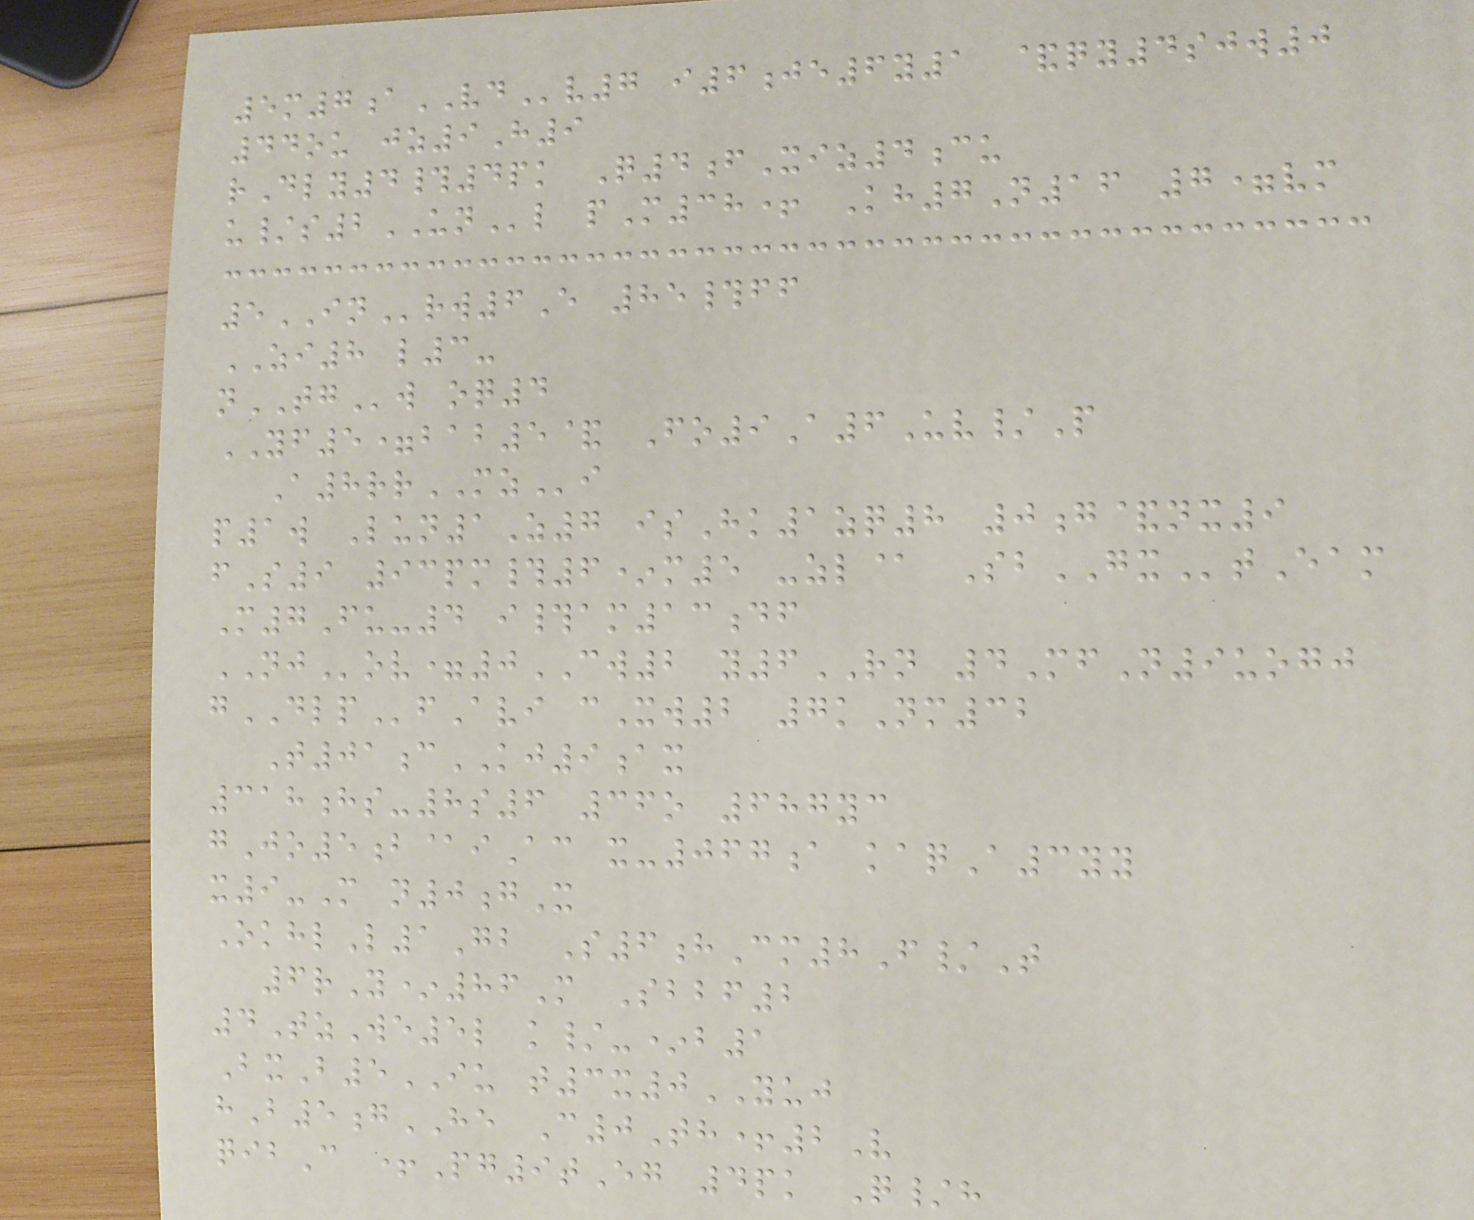5m7aVDv7 i6je6y1 &qy4sjw0
44ou jz9H9
rDly4#4pk Q4fXiz4cu
u/s2UNl pM38+ Kh7N16 7=vm
5INrw6E 85#ff
ZI8 l3-
nTGw oq4
YF5=bab5& Fo9A6Uv/P
A8rrMZi
p1w Lun1Z7 isHk1zq8 0g&nx9
fS9 93pm#6*m5 -zl@ SbGXtEam
M7Fu-4 i#am13df
NJov=0CW2 y6RN 4MfN9uogj
gDLPfAvi cXw2 7kNm32
T01cKJ9ax
318hs-8s6 36o 687yc
gJo5b@iAc x-067a kaqA3yy
x9-M n0gX
OkhlL1Gb S6hCm8F/T
6rY*86M Sbbf2
4TzWe5l k/-*b1
BxB5IU t3x0YUJ
hB5gHE C0Th+2V
qibC +Pg9tEg 4pk Q/h
